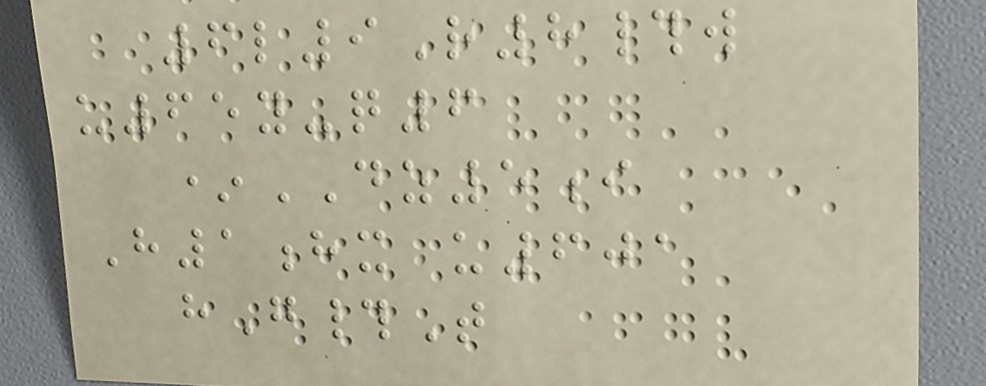6l9R8#w
u65y-q6
*DZ5i
H1hx u601
hG#T
